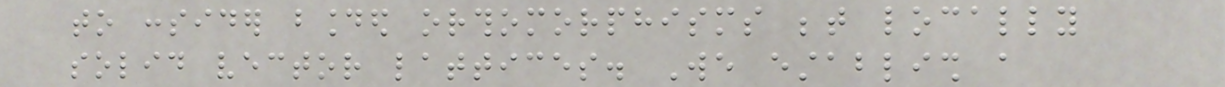to consider bounded orthomorphisms between locally
solid vector lattices. We establish a
